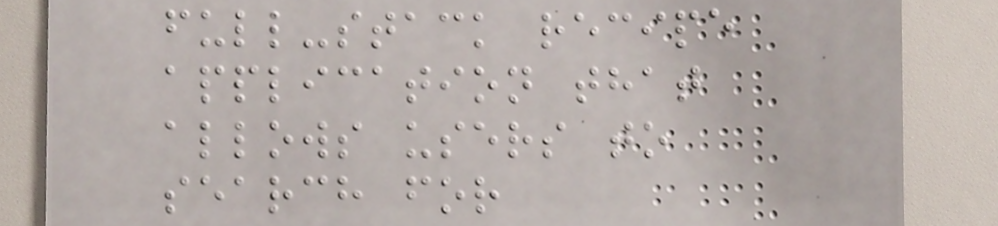full-stack recipe
application that
allows users to
search for
